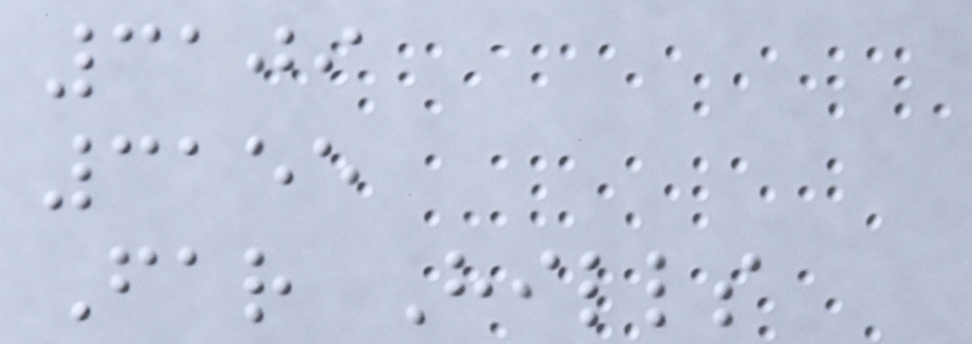3109
3155
Far Hills
